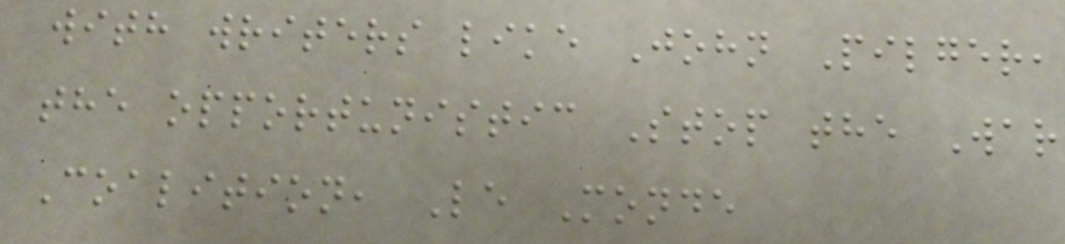with writers like John Pilger,
the opportunistic Stop the War
Coalition, Le Monde
